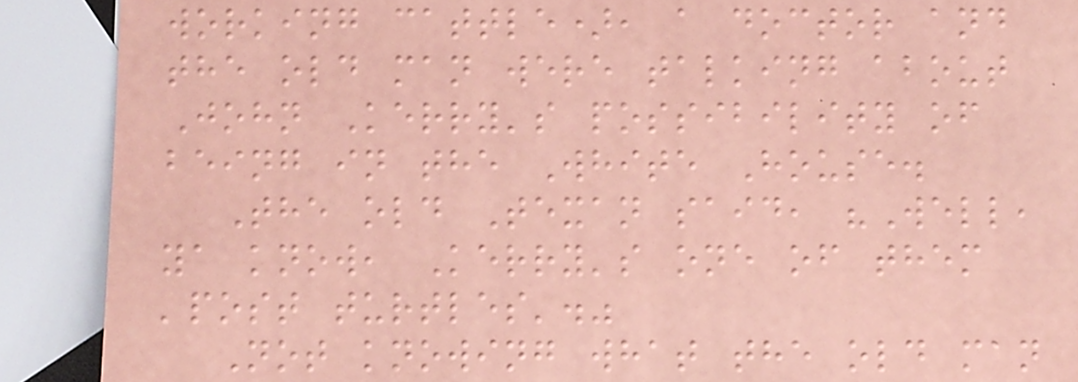working cattle), a doctor and
the old man were talking about
John Kerry's possibility of
being in the White House.
The old Texan said, "Well,
ya know, Kerry's one of them
'post turtles'."
Not knowing what the old man
